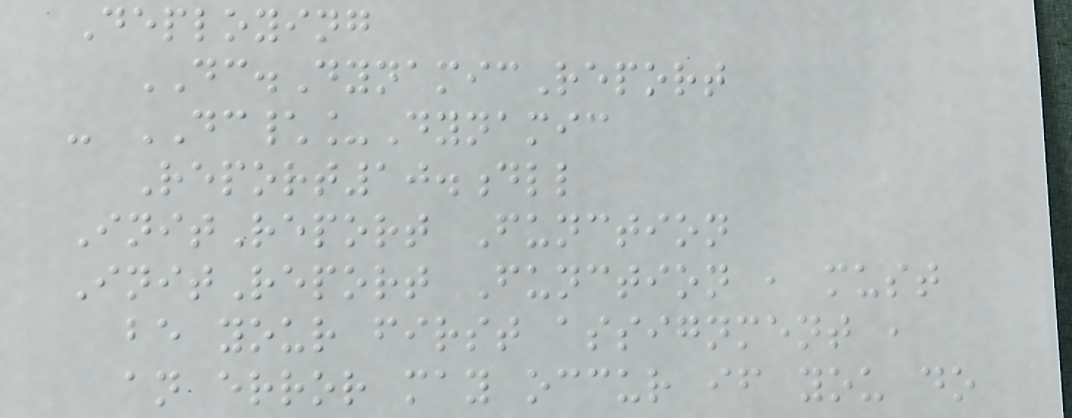Deploying
DC.DynamicReport
- DC\_Dynamic
Report10.dll
InitReport Function
InitReport Function , must
be your first assignment ,
an error may occur if you do
